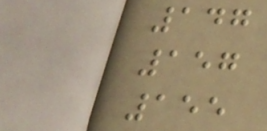147
157
155
